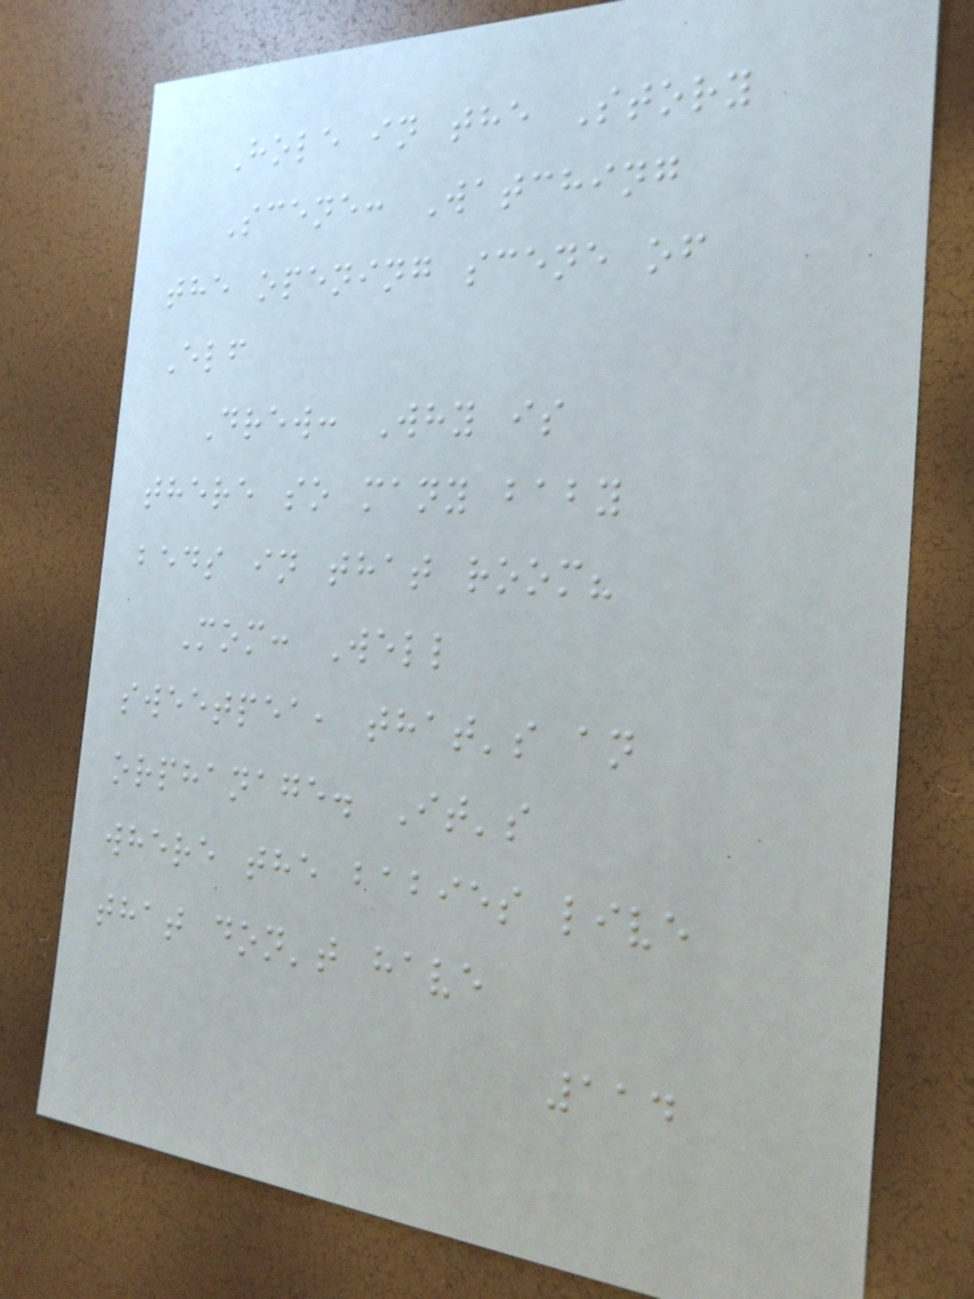Hole in the Story
Scene: Watching
the opening scene of
Elf
Drew: Why is
there so many baby
beds in that room?
Mom: Well
sweetpea, that's an
orphanage. It's
where the babies live
that don't have
114
